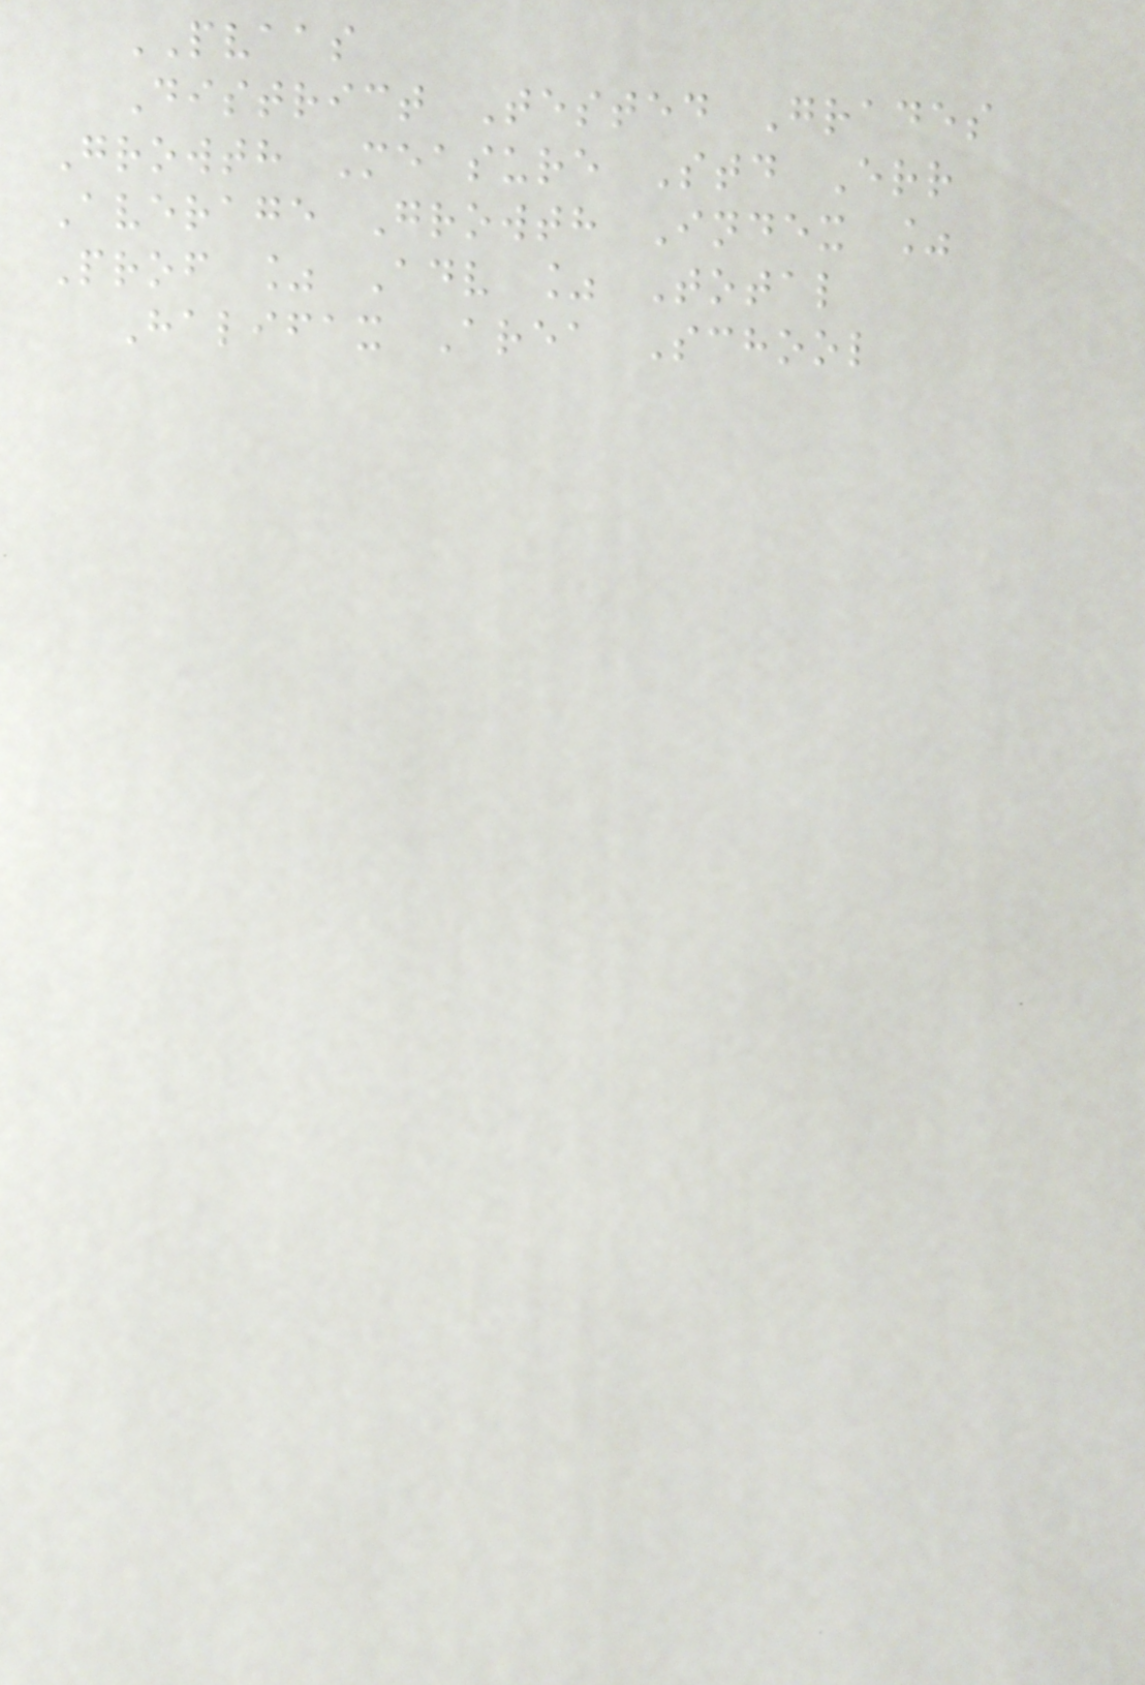PVAAS
District Tested Grades
Growth Measure Std Err
Average Growth Index %
Prof % Adv % Total
Halifax Area School
